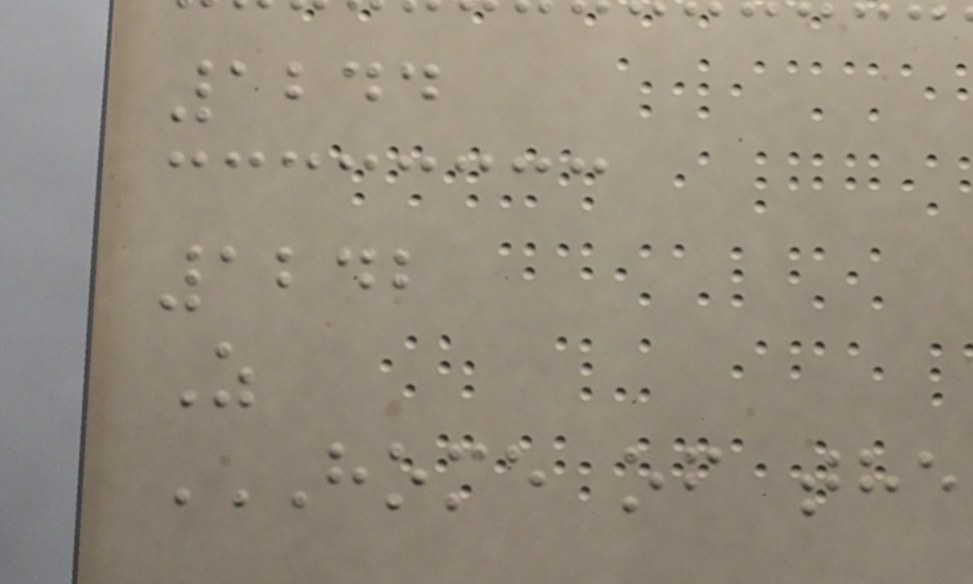1244
1242
Z
HOME OF THE
